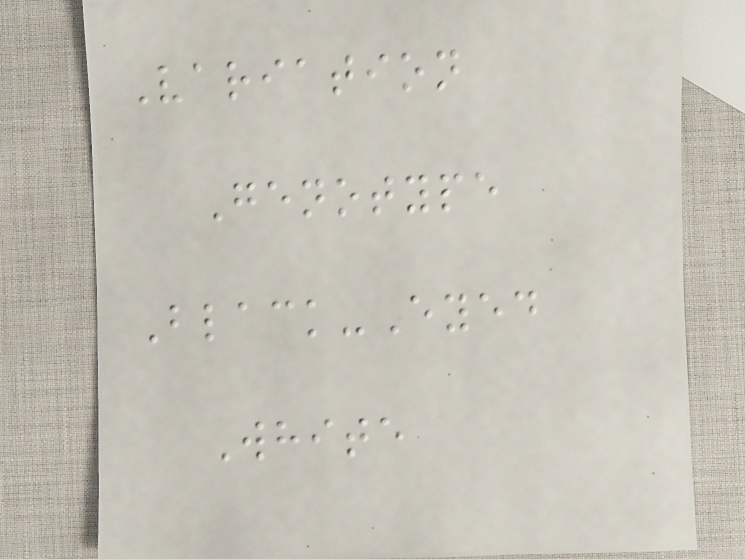Variation
Genotype
Black-Eyed
White
